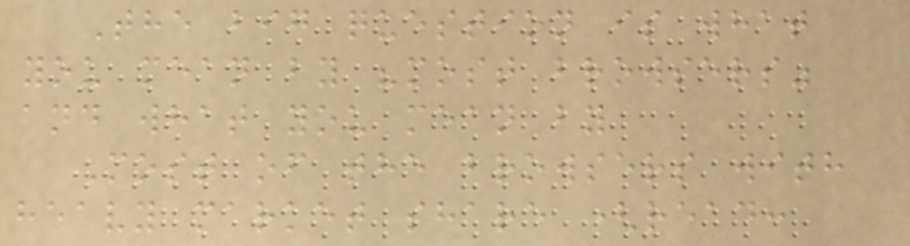The big question is what
you mean by "most browsers"
and what you mean by
Most of the browsers with
heavy market share (read:
